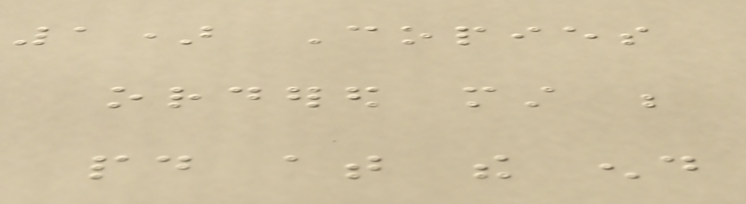1) Copies
ordered must be
paid at the end
